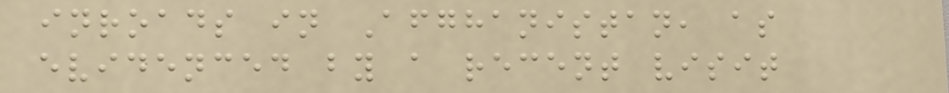inroads in Afghanistan, as
evidenced by a recent visit
